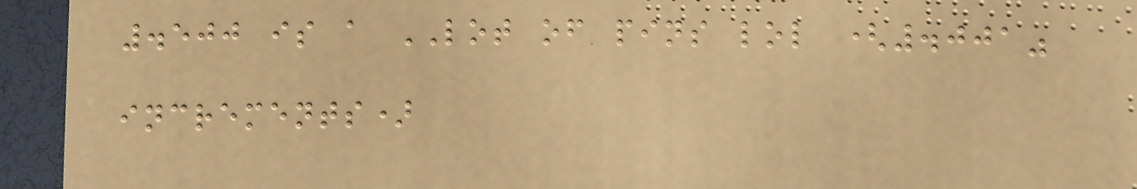.500 is a LOT of pins lol (.001"
increments)
